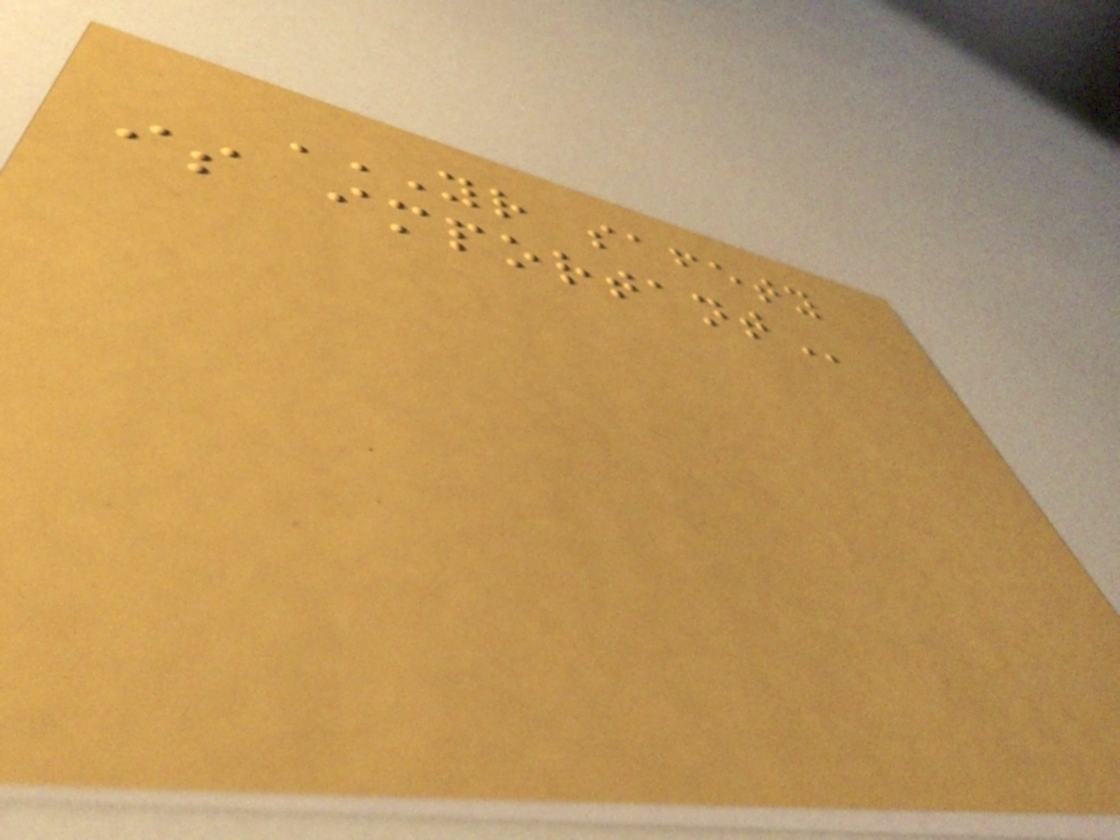YOUR SAFETY
IS IMPORTANT
